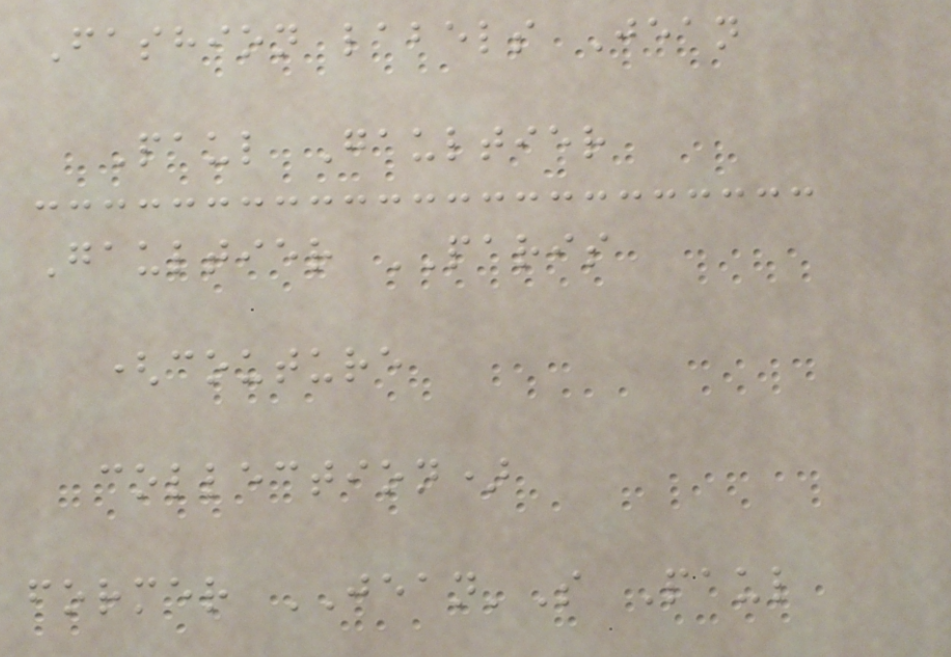Fashion labels Jean
Paul Gaultier
Gaultier PARIS
(couture
collection)
former JEAN'S Paul
